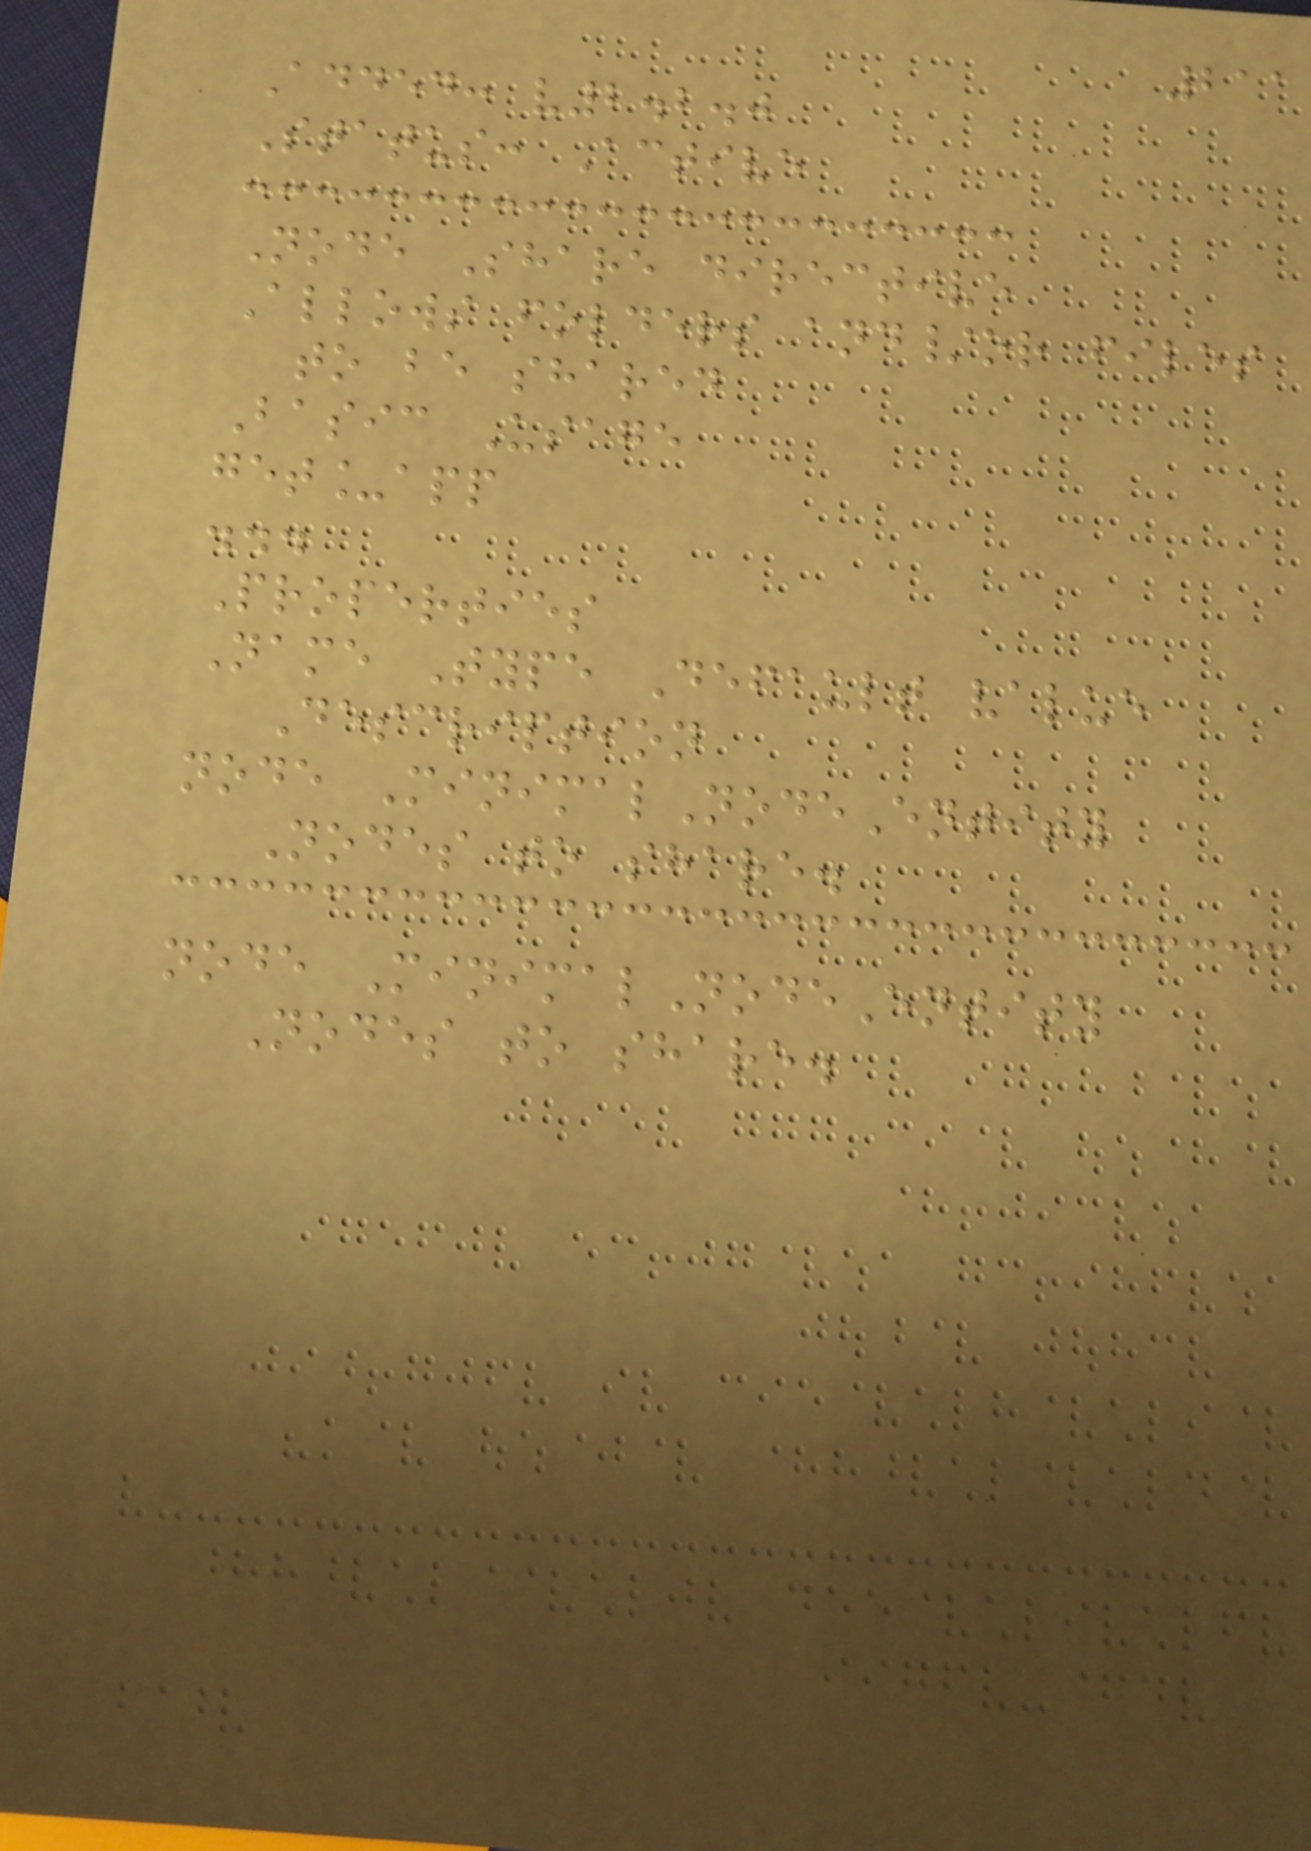211
Added: v2.2.0
Status: Active
Node Share directive
Allows folders and/or files
to be shared
Basic Usage
get_app
...
Properties
Name Type Default value
Description
node MinimalNodeEntity
Nodes to share.
node MinimalNodeEntity
Nodes to share.
